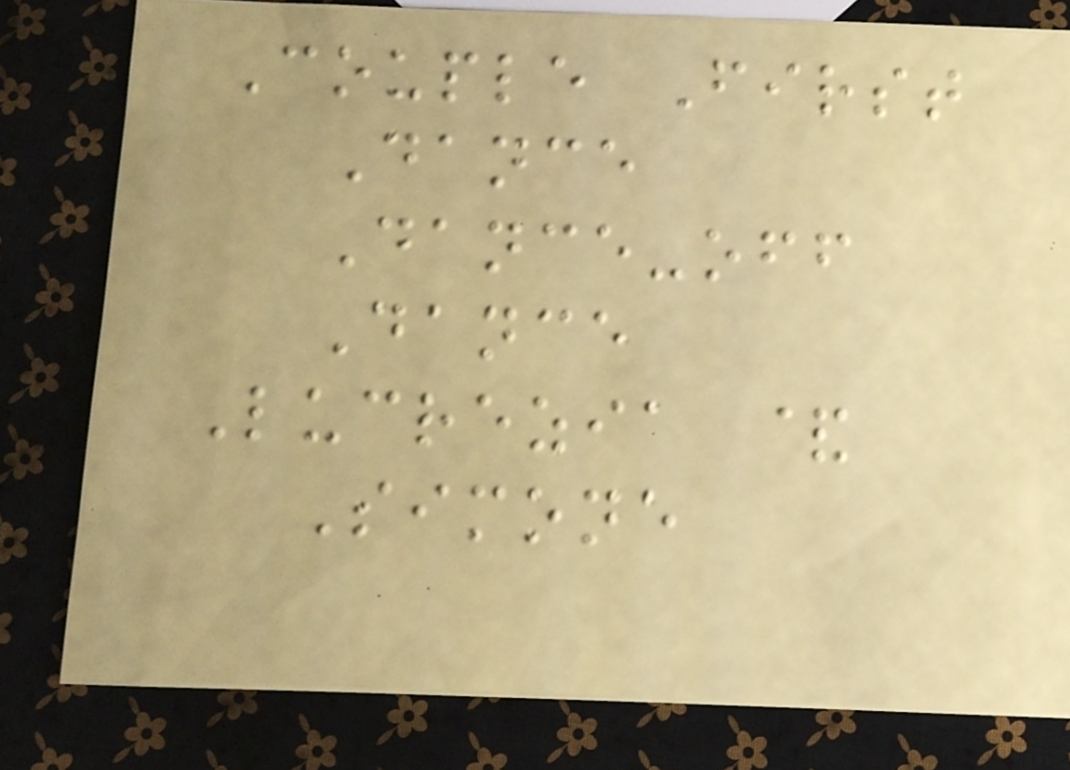Couple First
Dance
Dance-off
Dance
Lucrezia &
Simone
